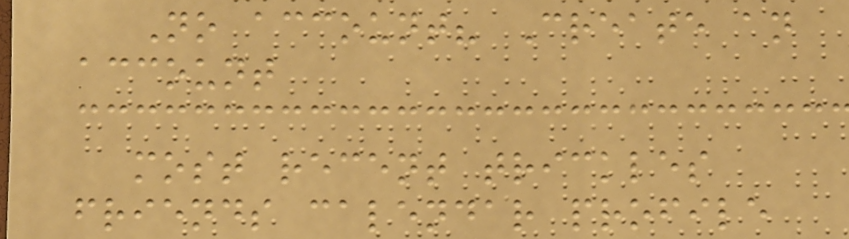No account? Create an
account
most recent trickles
friends calendar profile
